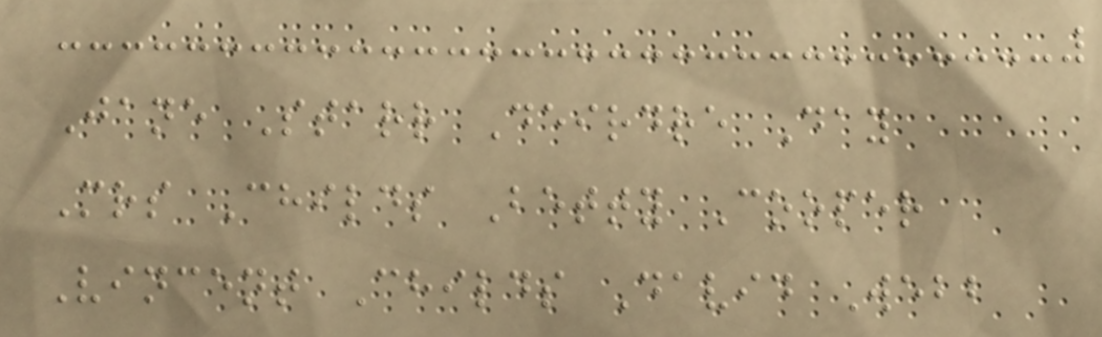Jane Starr Deirdre Day
Mrs Childs Betty Cooper
Vincent Childs David Webb
